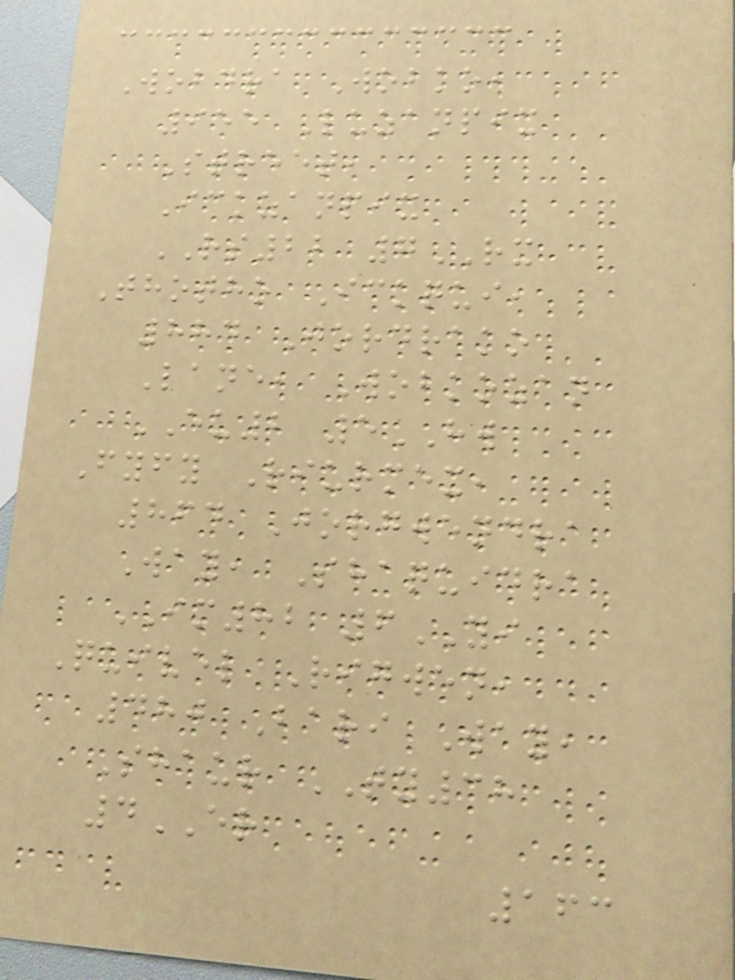Wobdra Wobko,
955 Luzanpix
Street,
Ickzanpix
RS22 7RX
Thotho Ickqui,
884 Jordrako
Lane, Wobkozan
EU2 5HW
Fyfy Riurmex,
864 Jorgwendra
Way, Shaquidra
IM82 6YI
Quivel Rigwen,
480 Bari Way,
Shaur TY38
4ER
163
